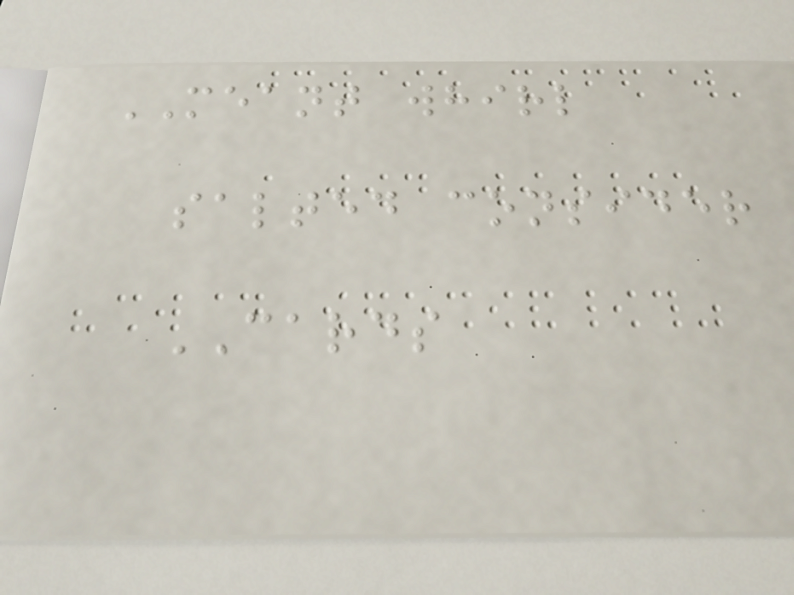MEANT whirl
salted consider
CARDS
